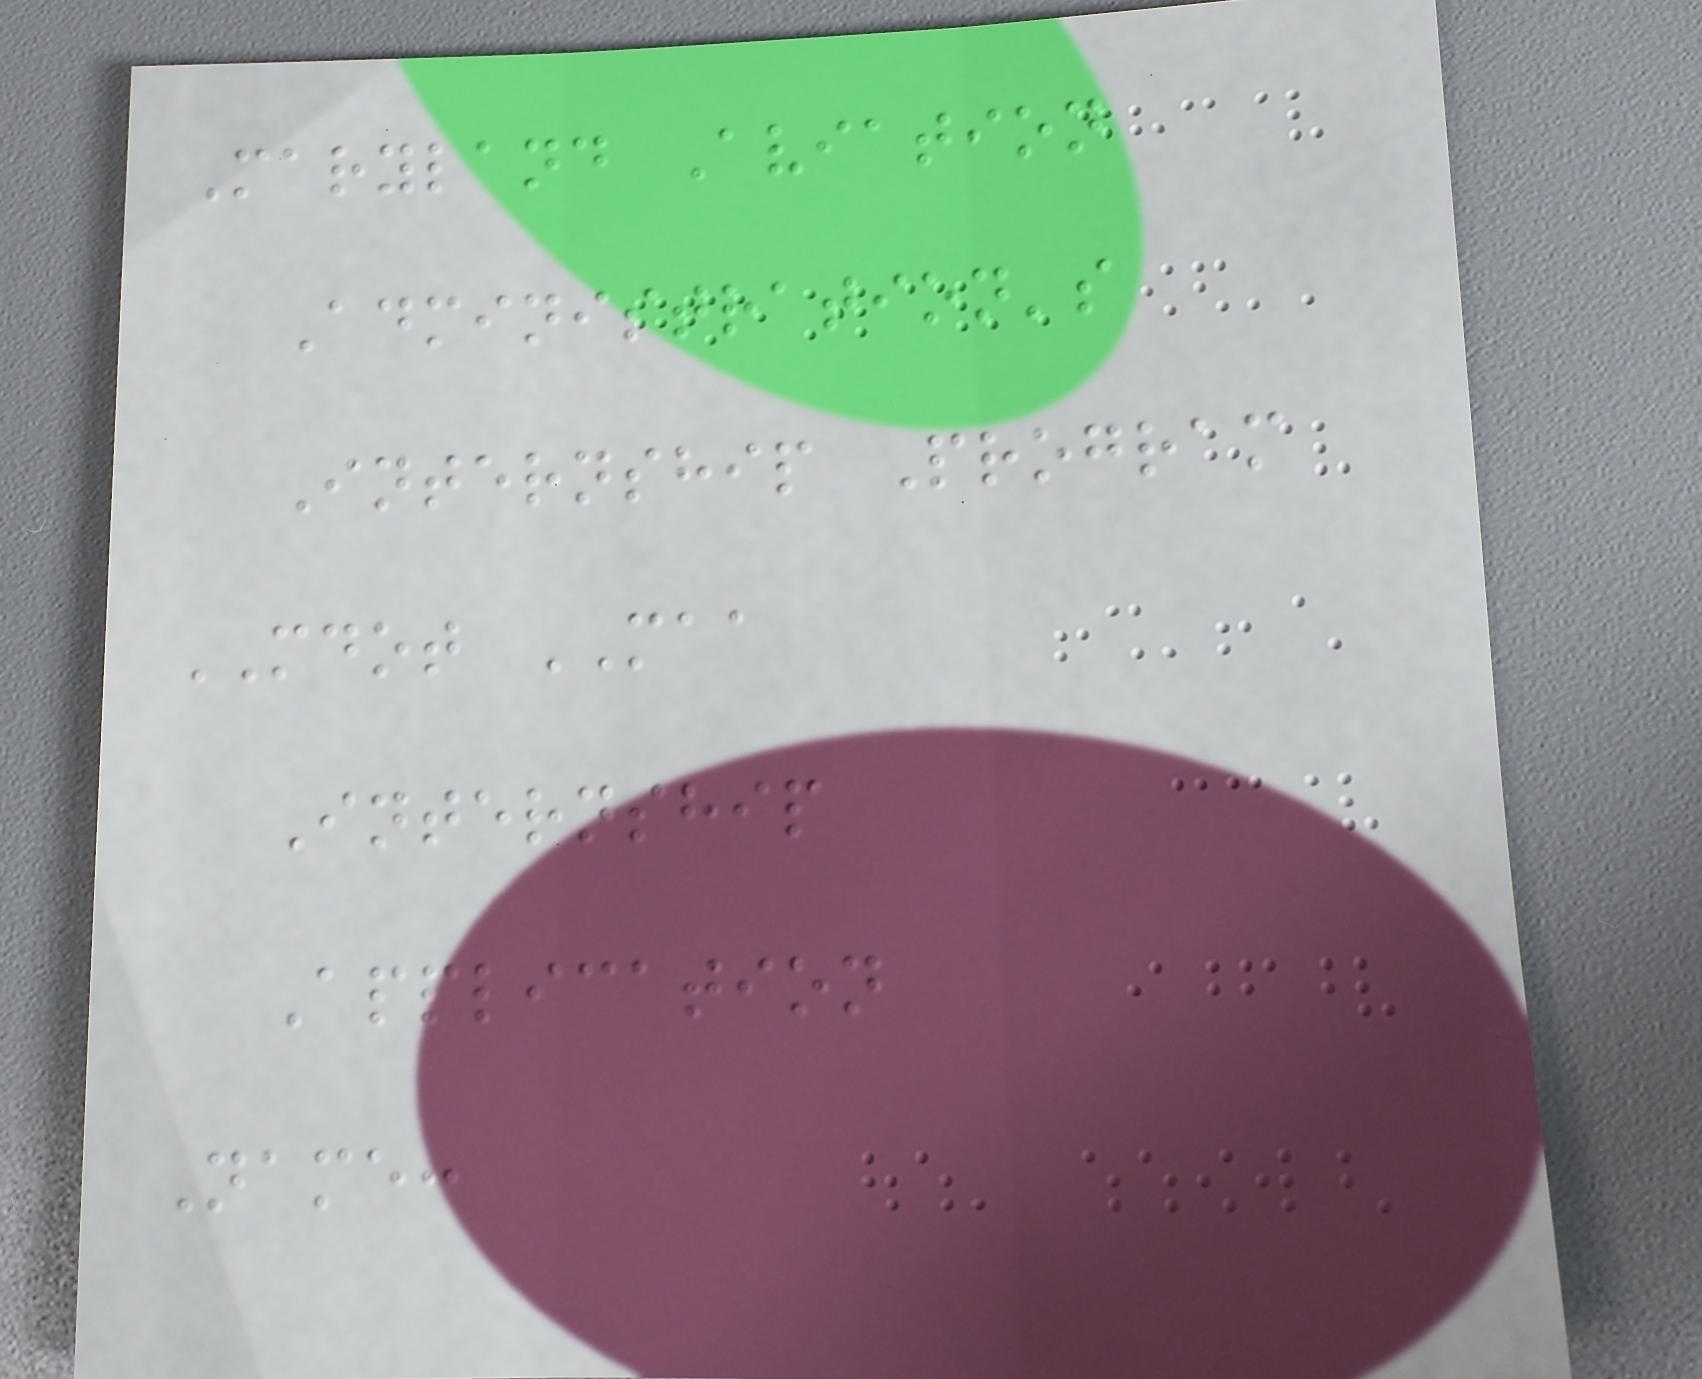Maryland Aviation
Administration's
Internship Program
MDOT MAA
Internship
Application
Name:
